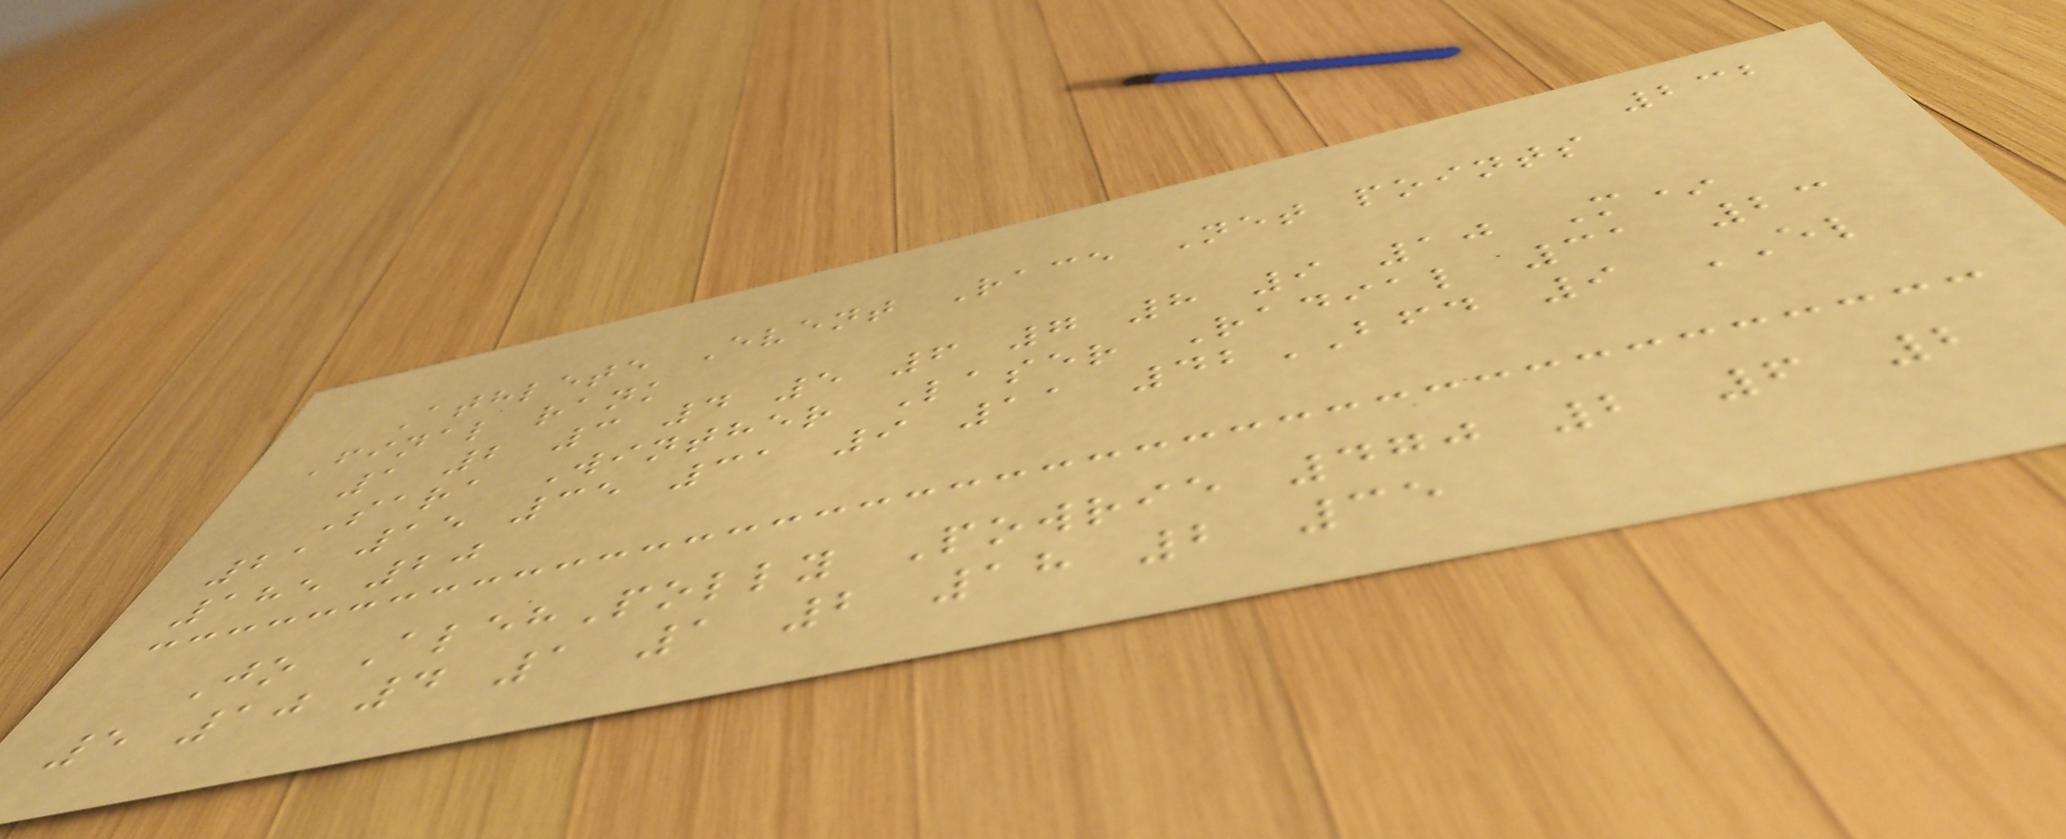232
Athlete Event Race Net points
Final rank
1 2 3 4 5 6 7 8 9 10 M*
Sara Winther Laser Radial 31 23
21 15 35 31 9 11 42BFD 9 EL
185 20
Jo AlehPolly Powrie 470 2 6 2
5 10 4 1 1 2 18 2 35
